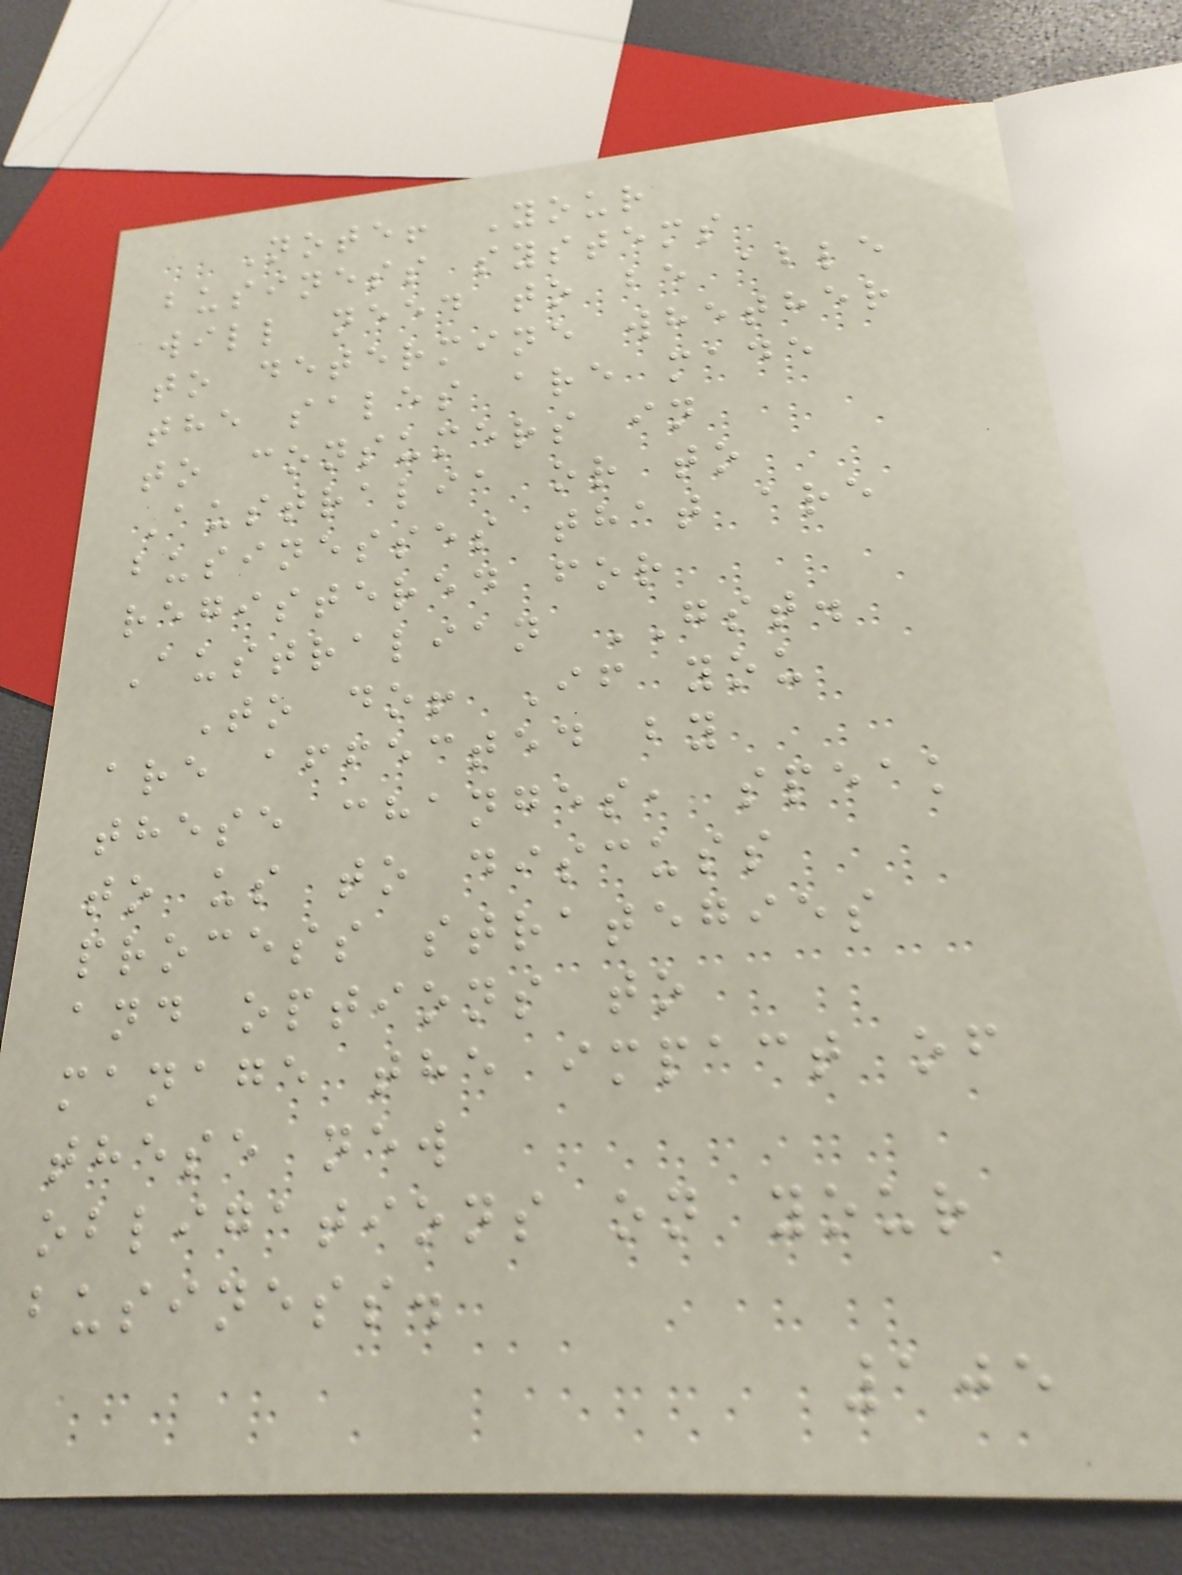Note! Your
business systems
will need to be able
to determine whether
the sales are made
to consumers in
Australia or to
businesses that are
registered for
Australian GST.
To do! If you
are affected by
these changes, speak
to us to discuss
process strategies
and options to
manage the impact of
these new
obligations on your
business.
105
